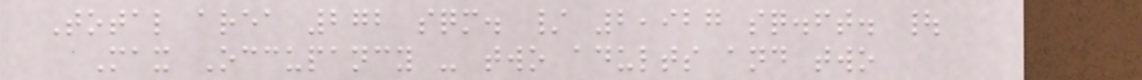Total area 272 sqm. / 2,927 sq.ft. |
Max Occupancy - two adults and two
